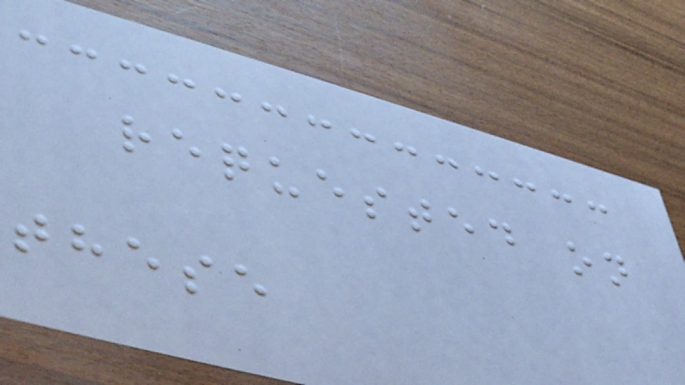requested on
these
